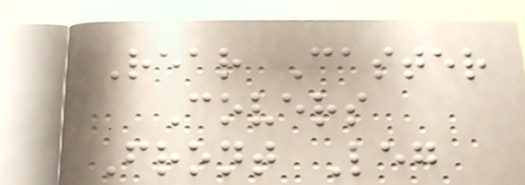Rear Caster
Covers
Front Leg
